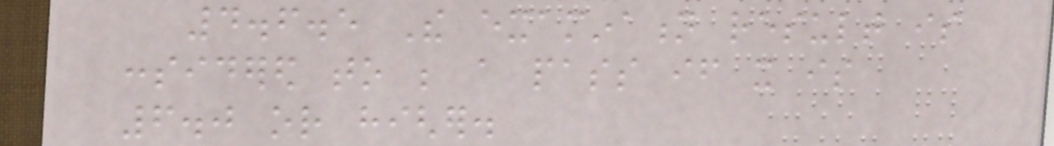4.6.5 The examination result is
considered to be a pass if it is
6.0 or higher.
